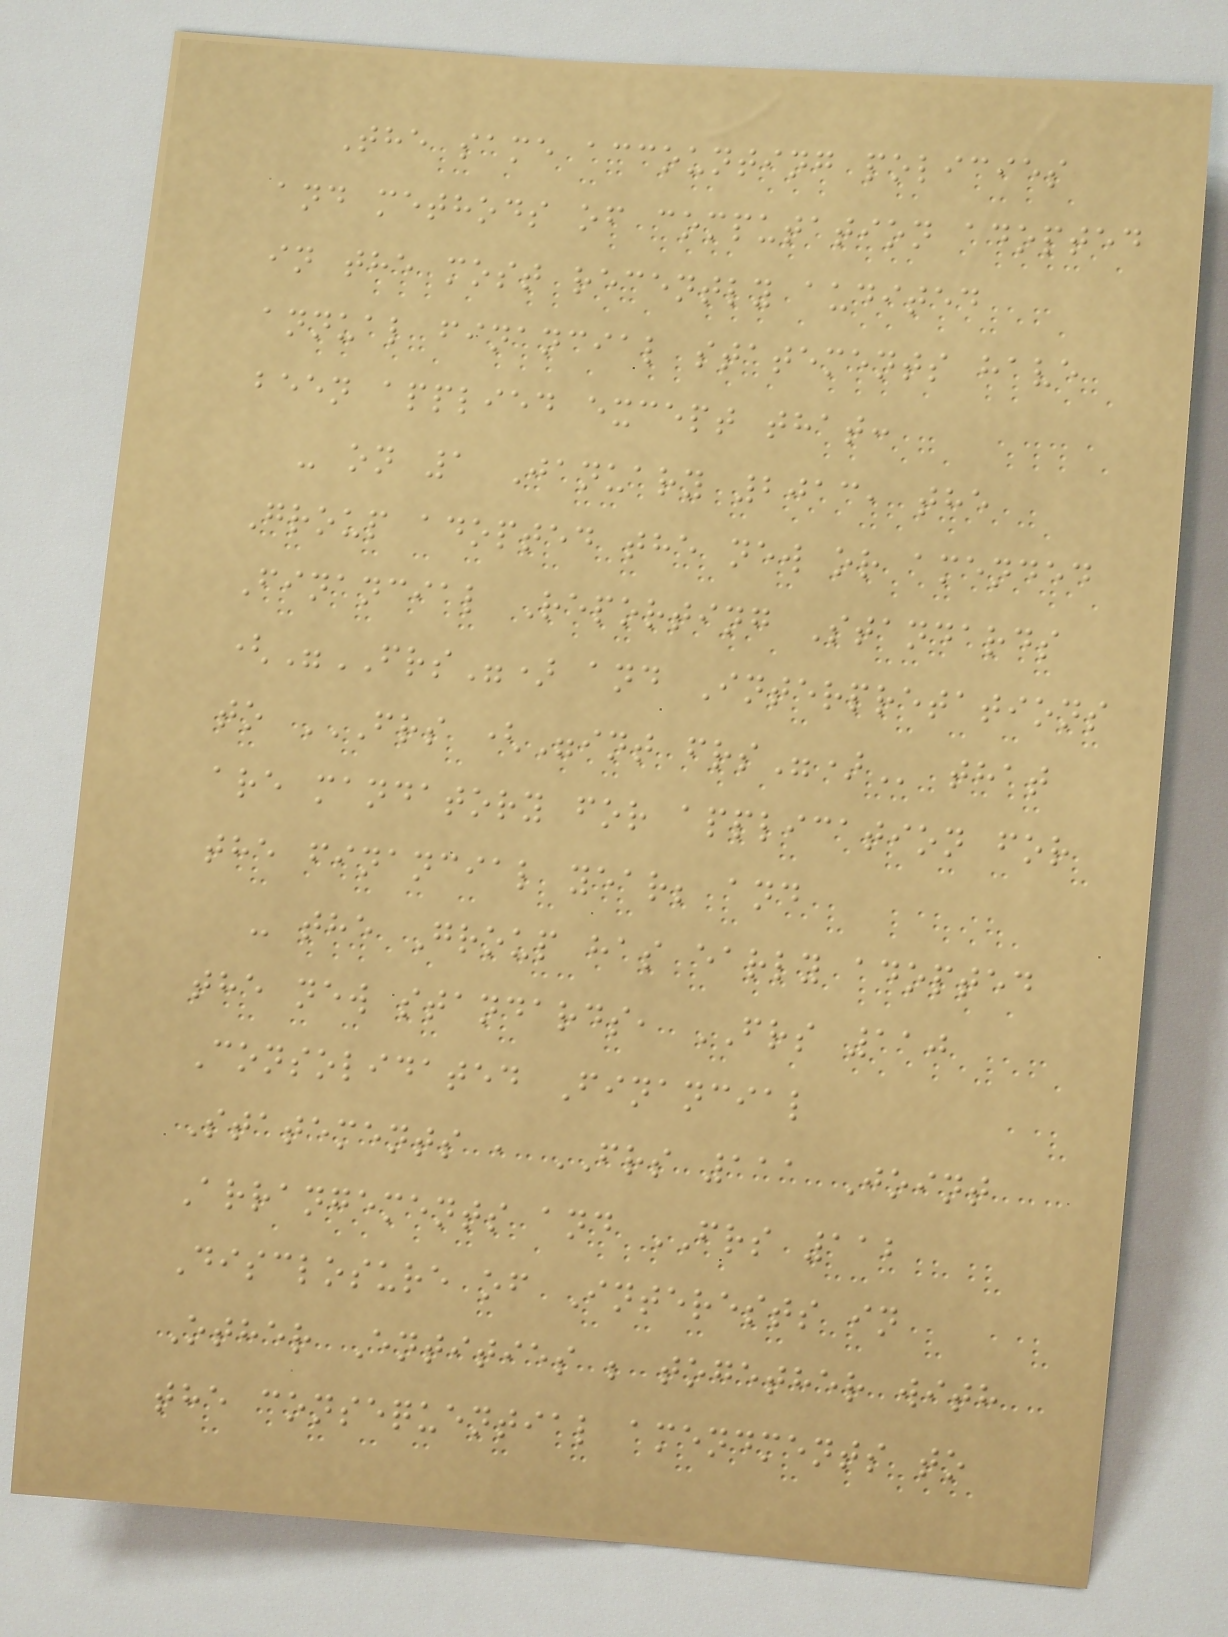The same accounting policies
and methods of computation adopted
in the most recently audited
annual financial statements have
been applied except that:
- on 1 January 2013, the
Group adopted the new or amended
Financial Reporting Standards
("FRS") and Interpretations
to FRS ("INT FRS") that
are mandatory for application for
the financial year; and
- the Group has early adopted
the new standards, FRS 110
Consolidated Financial
Statements , FRS 111 Joint
Arrangements and FRS 112
Disclosure of Interests in
Other Entities ; together with
the consequential amendments to
